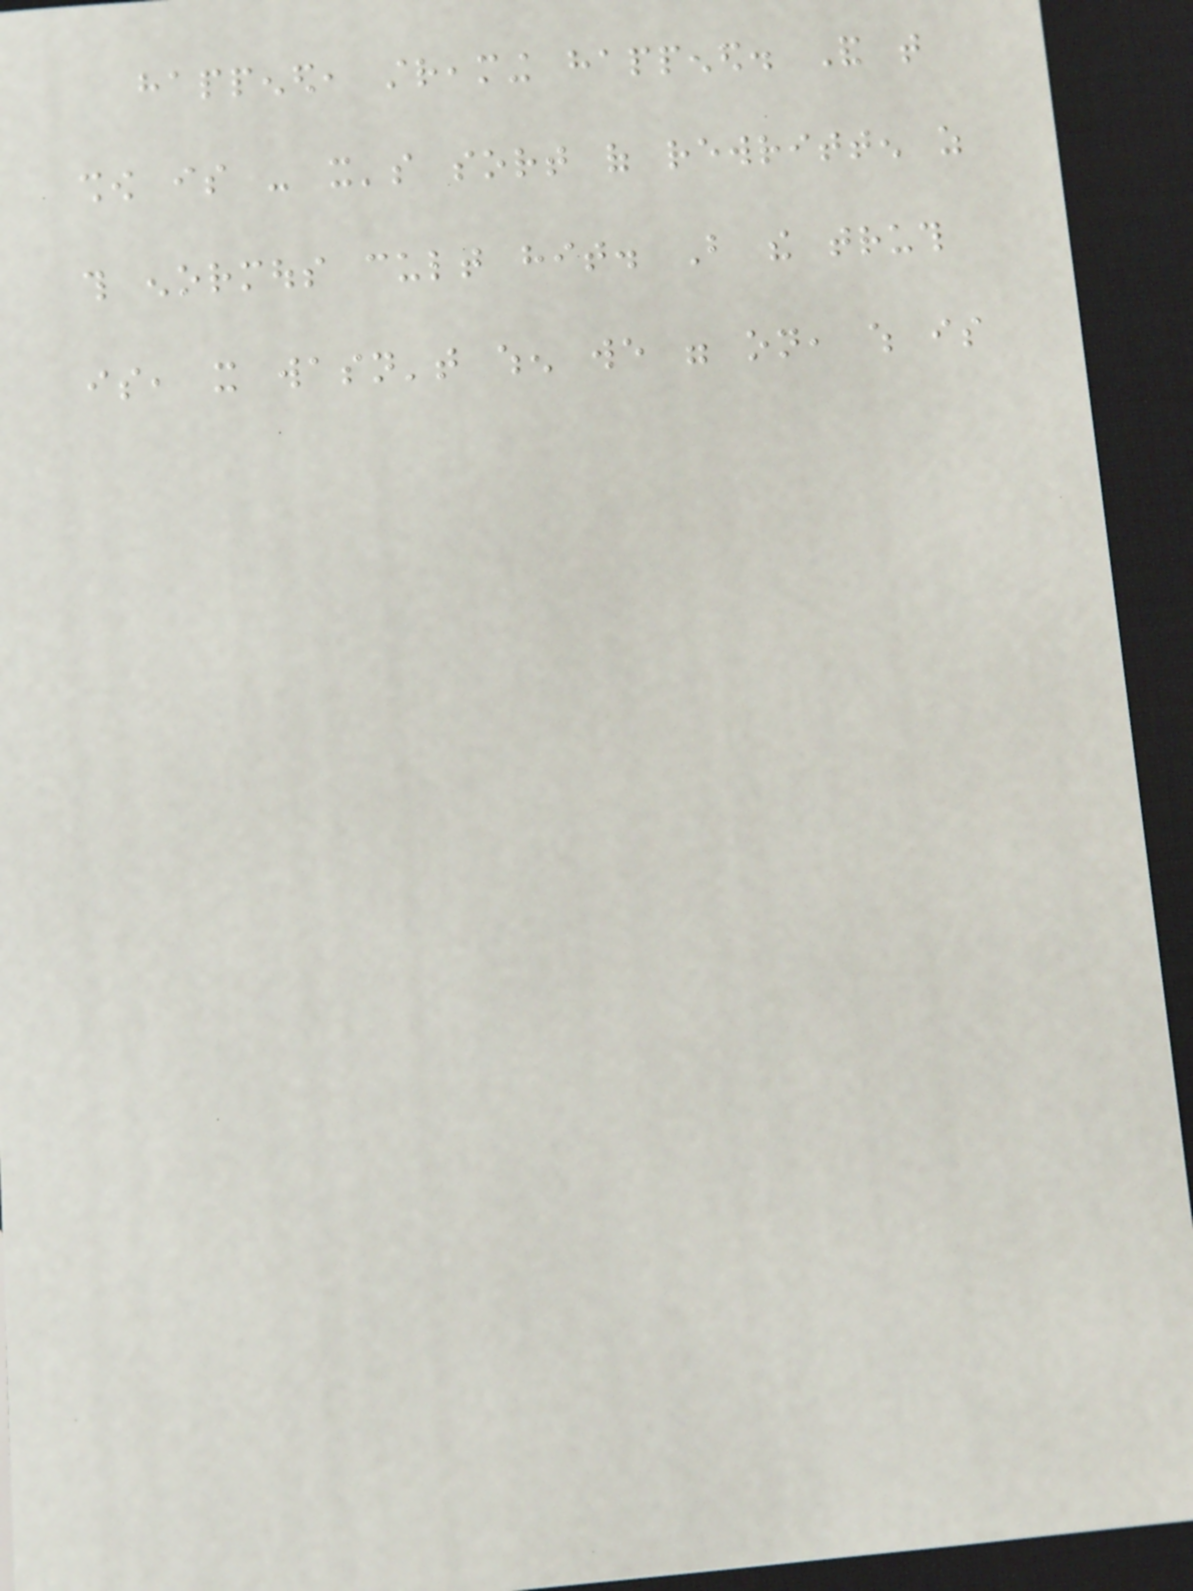happened, streaming happened. And that
show is - it's sort of rewritten as
this enormous cult hit. But the truth
is, it wasn't when we were on, which is
